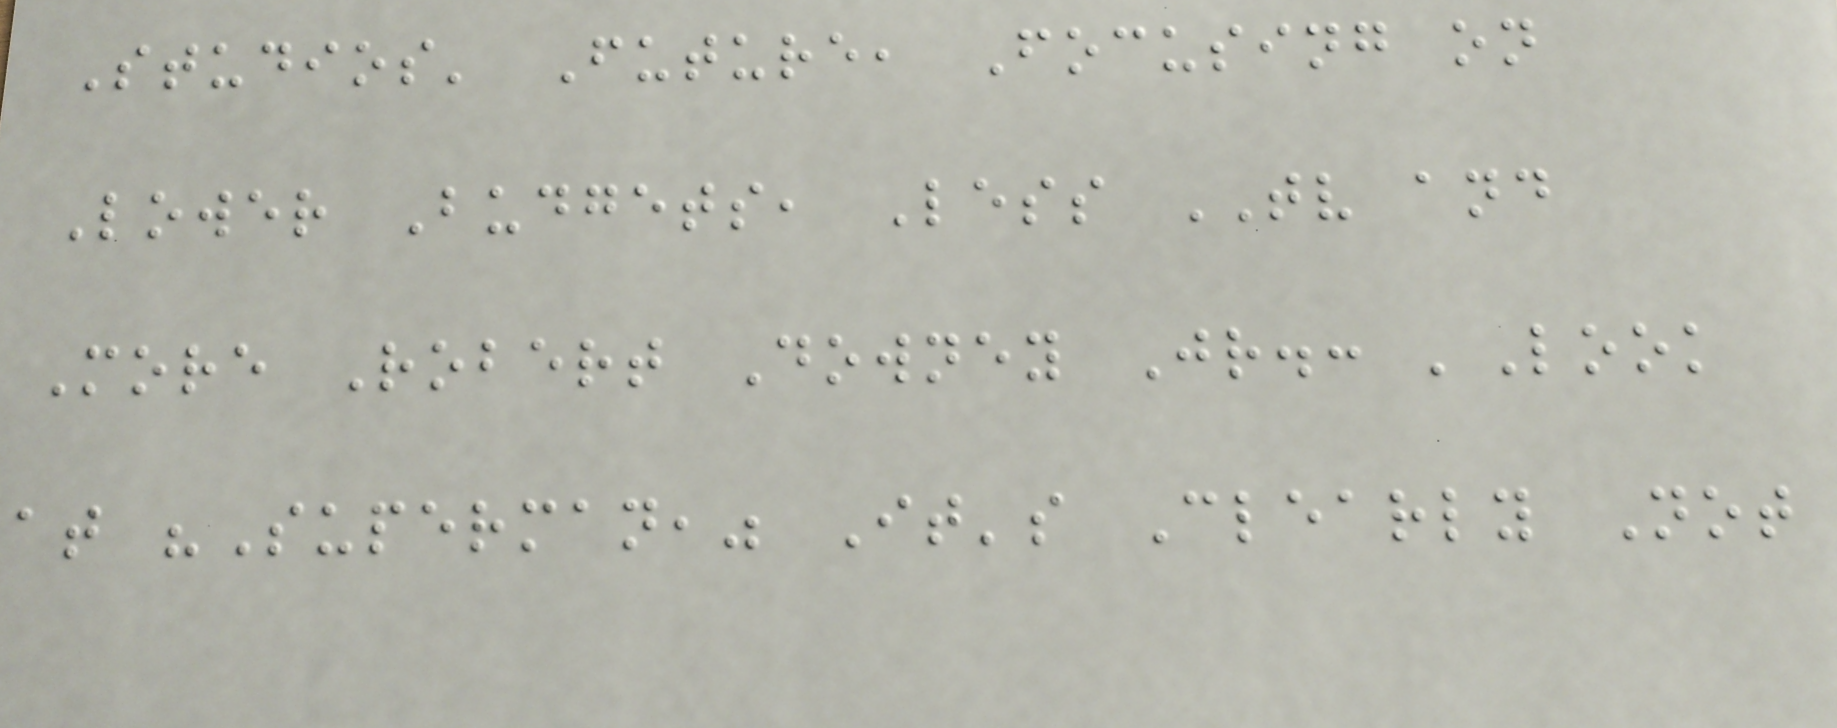Studios' Future, Focusing on
Lower Budgets, Less TV and
More Robert Downey Jr.: 'Look
at "Superman," It's Clearly Not
